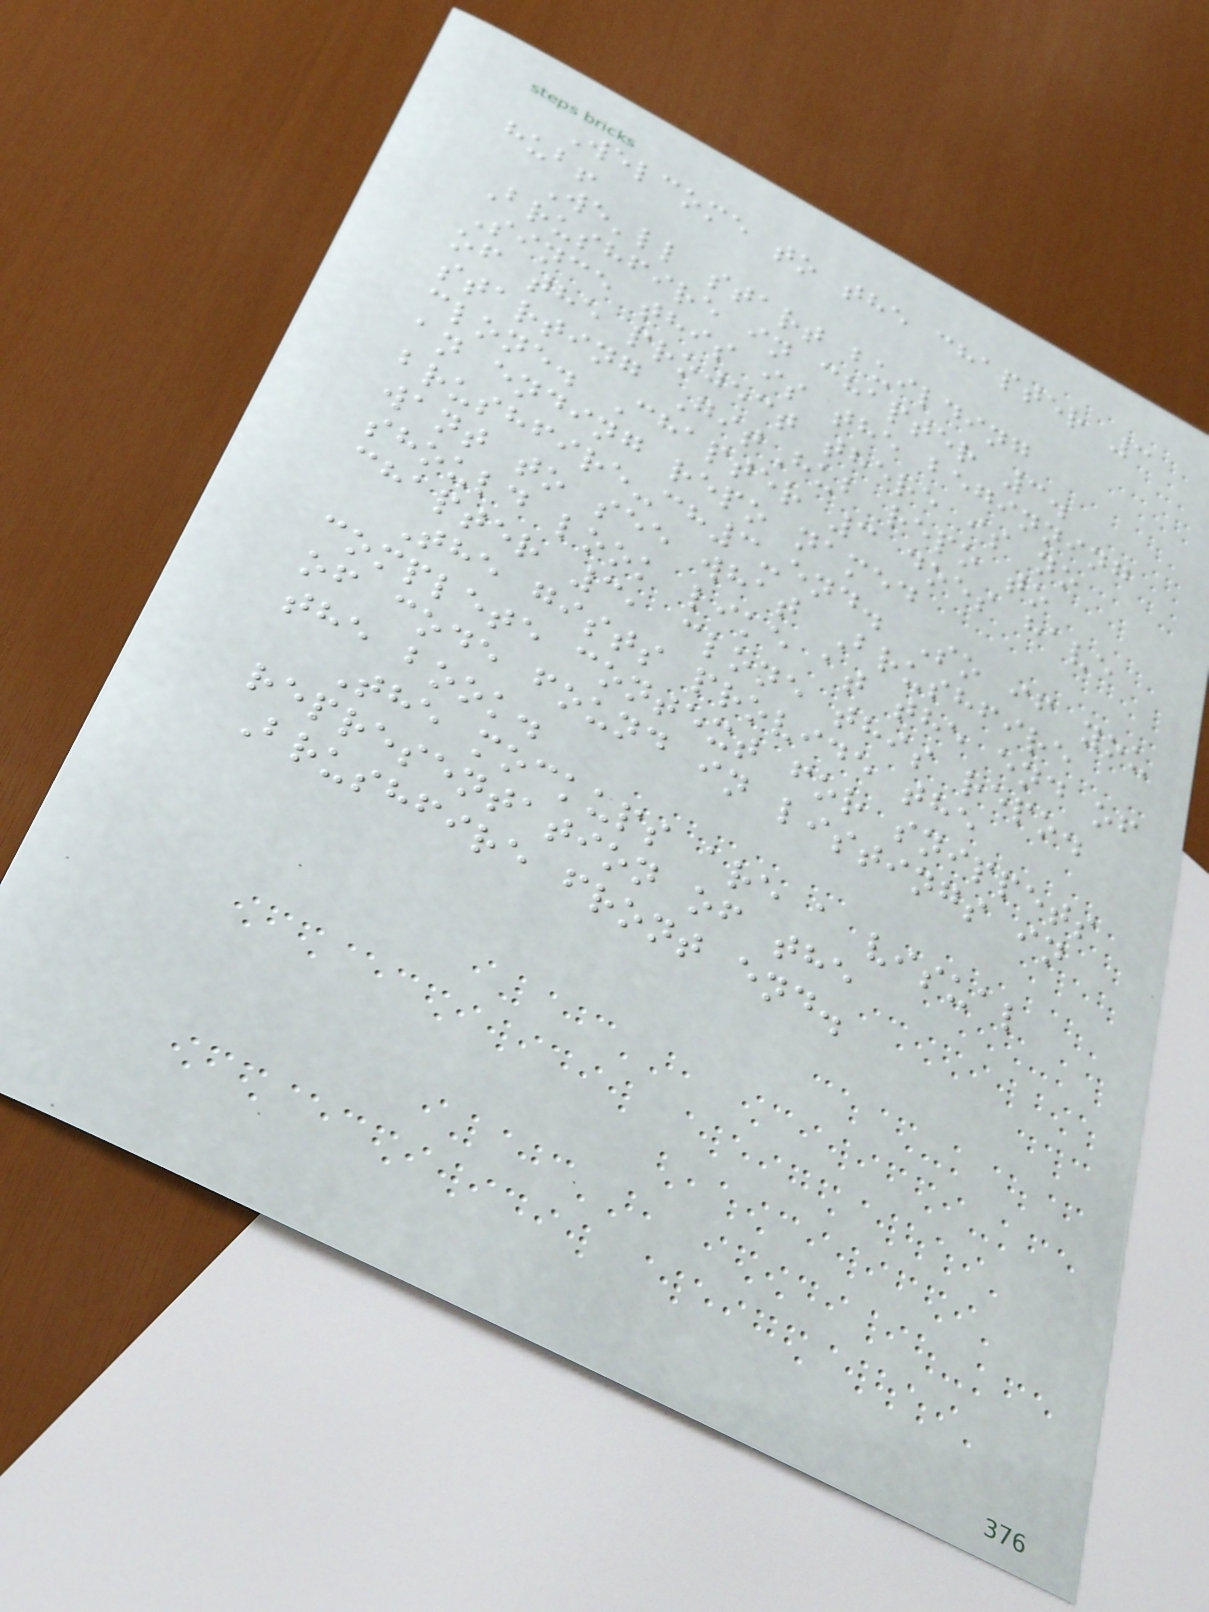Welcome to the chapter 3
hub!
We'll start building
Brushfire in chapter 3.
Since this is the beginning
of the project there is no
starting GitHub repo to
clone. Chapter 3 does have
an ending repo named
brushfire-ch3-end. So if you
want to see what Brushfire
should look like at the end of
chapter 3, clone this repo.
The gists provide the
complete context for snippets
of code found in listings in
the book.
The mockups are a visual
representation of the
Brushfire front end.
